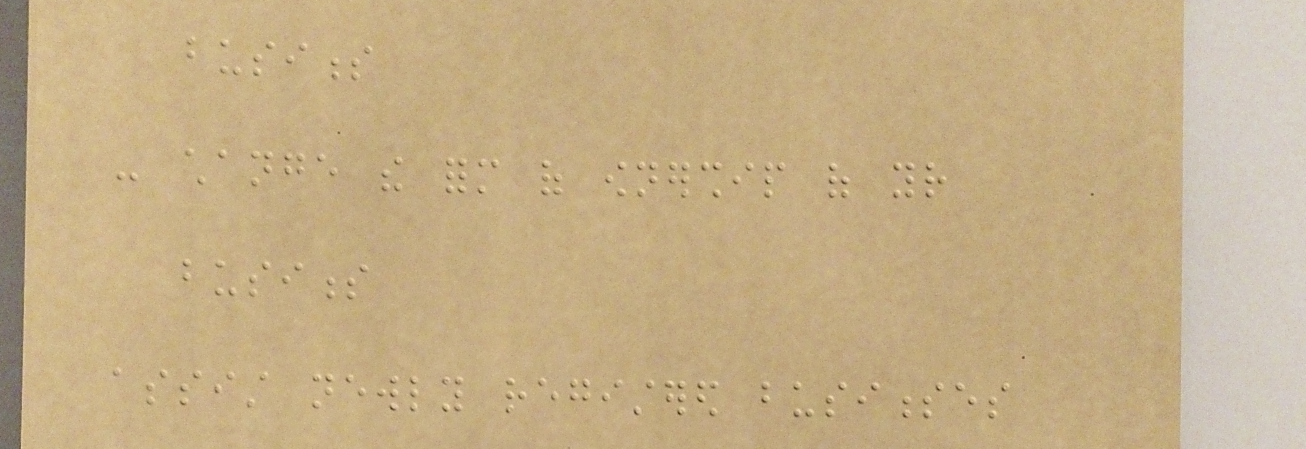business
- change the form of ownership of your
business
assist newly registered businesses
